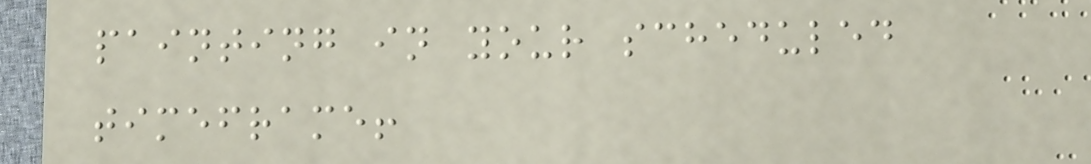painting in your scheduled
timeframe!
